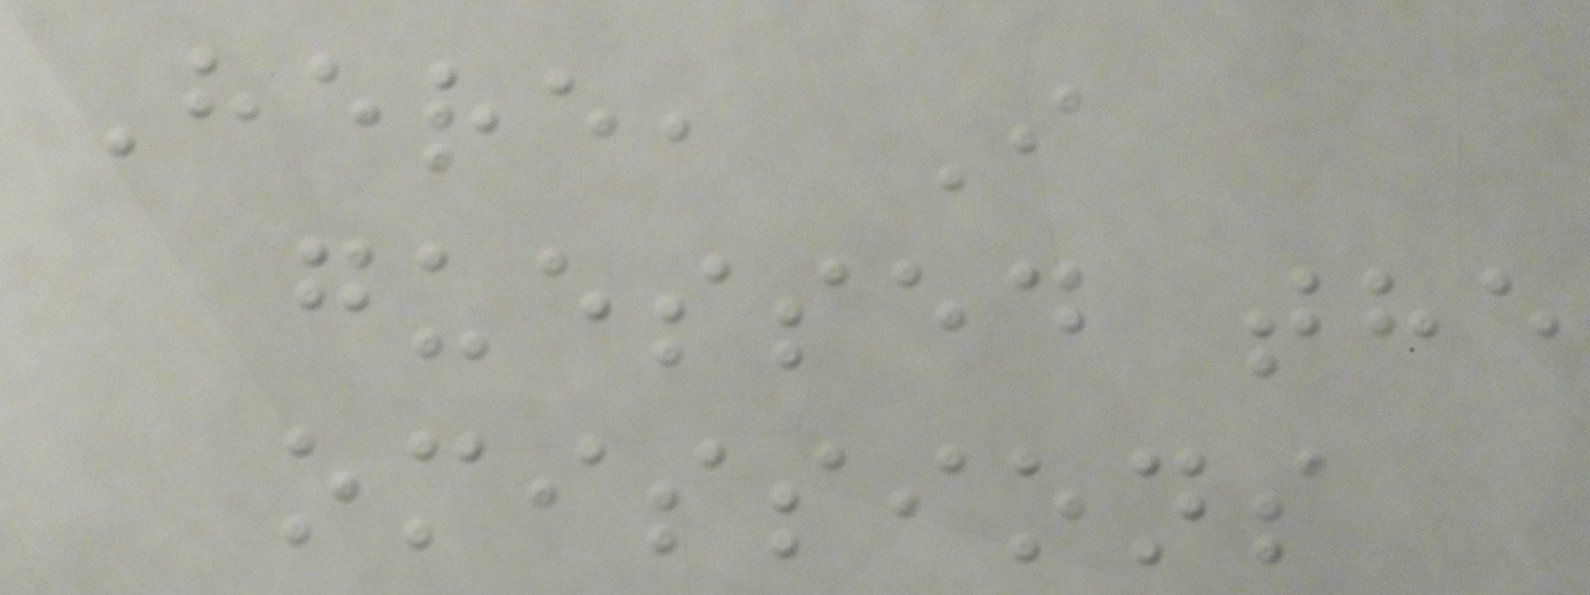Here, I
guessed the
omissions
